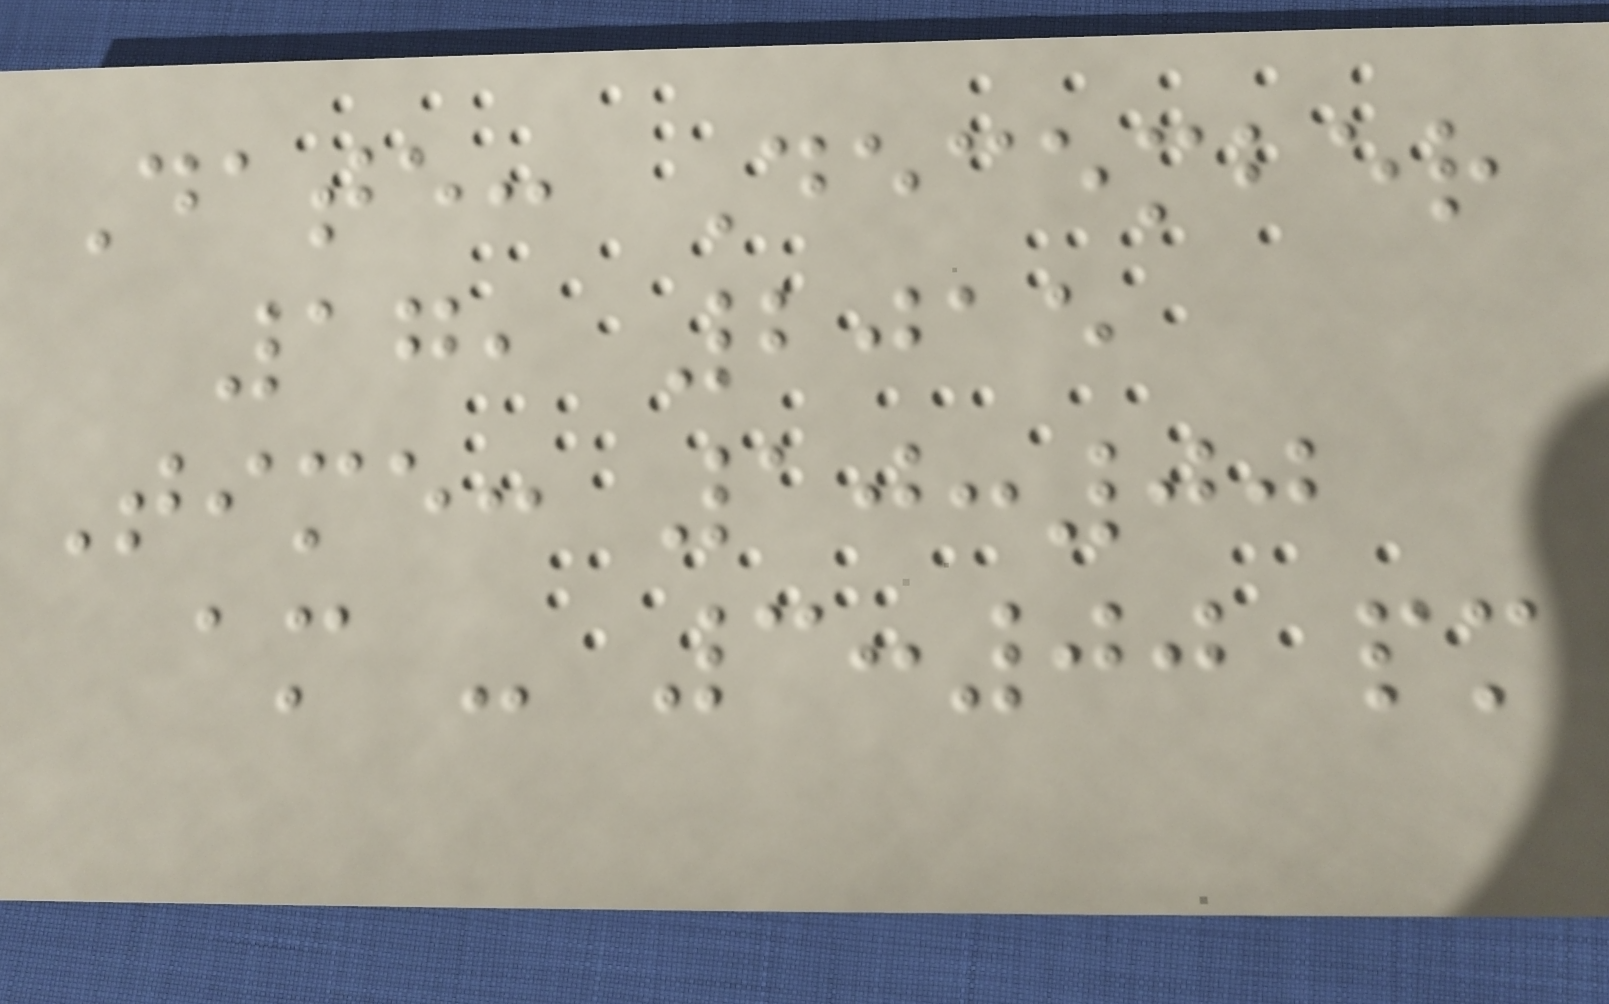Date: December
17, 2015
Time: 10:00
am - 3:00 pm
